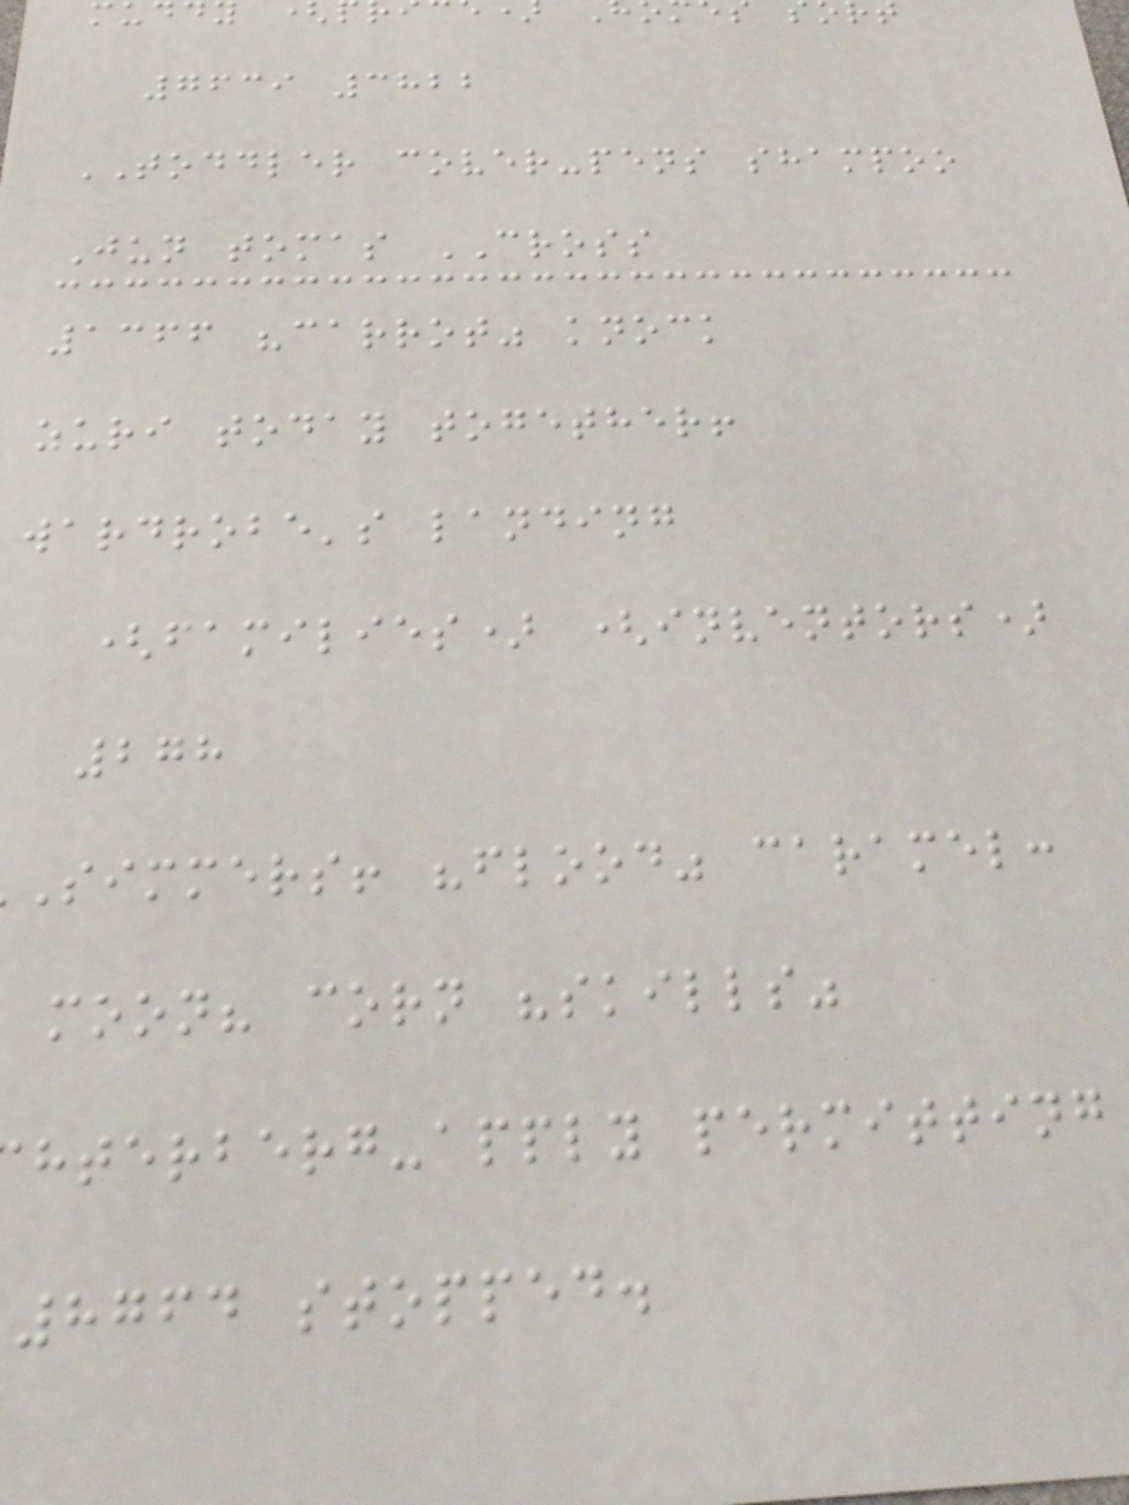7639 3822
TODDLER cover-pens shampoo
Jun tomas CROSS
1366 "carrot" knock
zuri today together!
wardrobe's landing
(families) (inventors)
278
simmers! "flood" caramel:
moon? corn "skills"
hterberg-apply permitting
8764 stopped.
